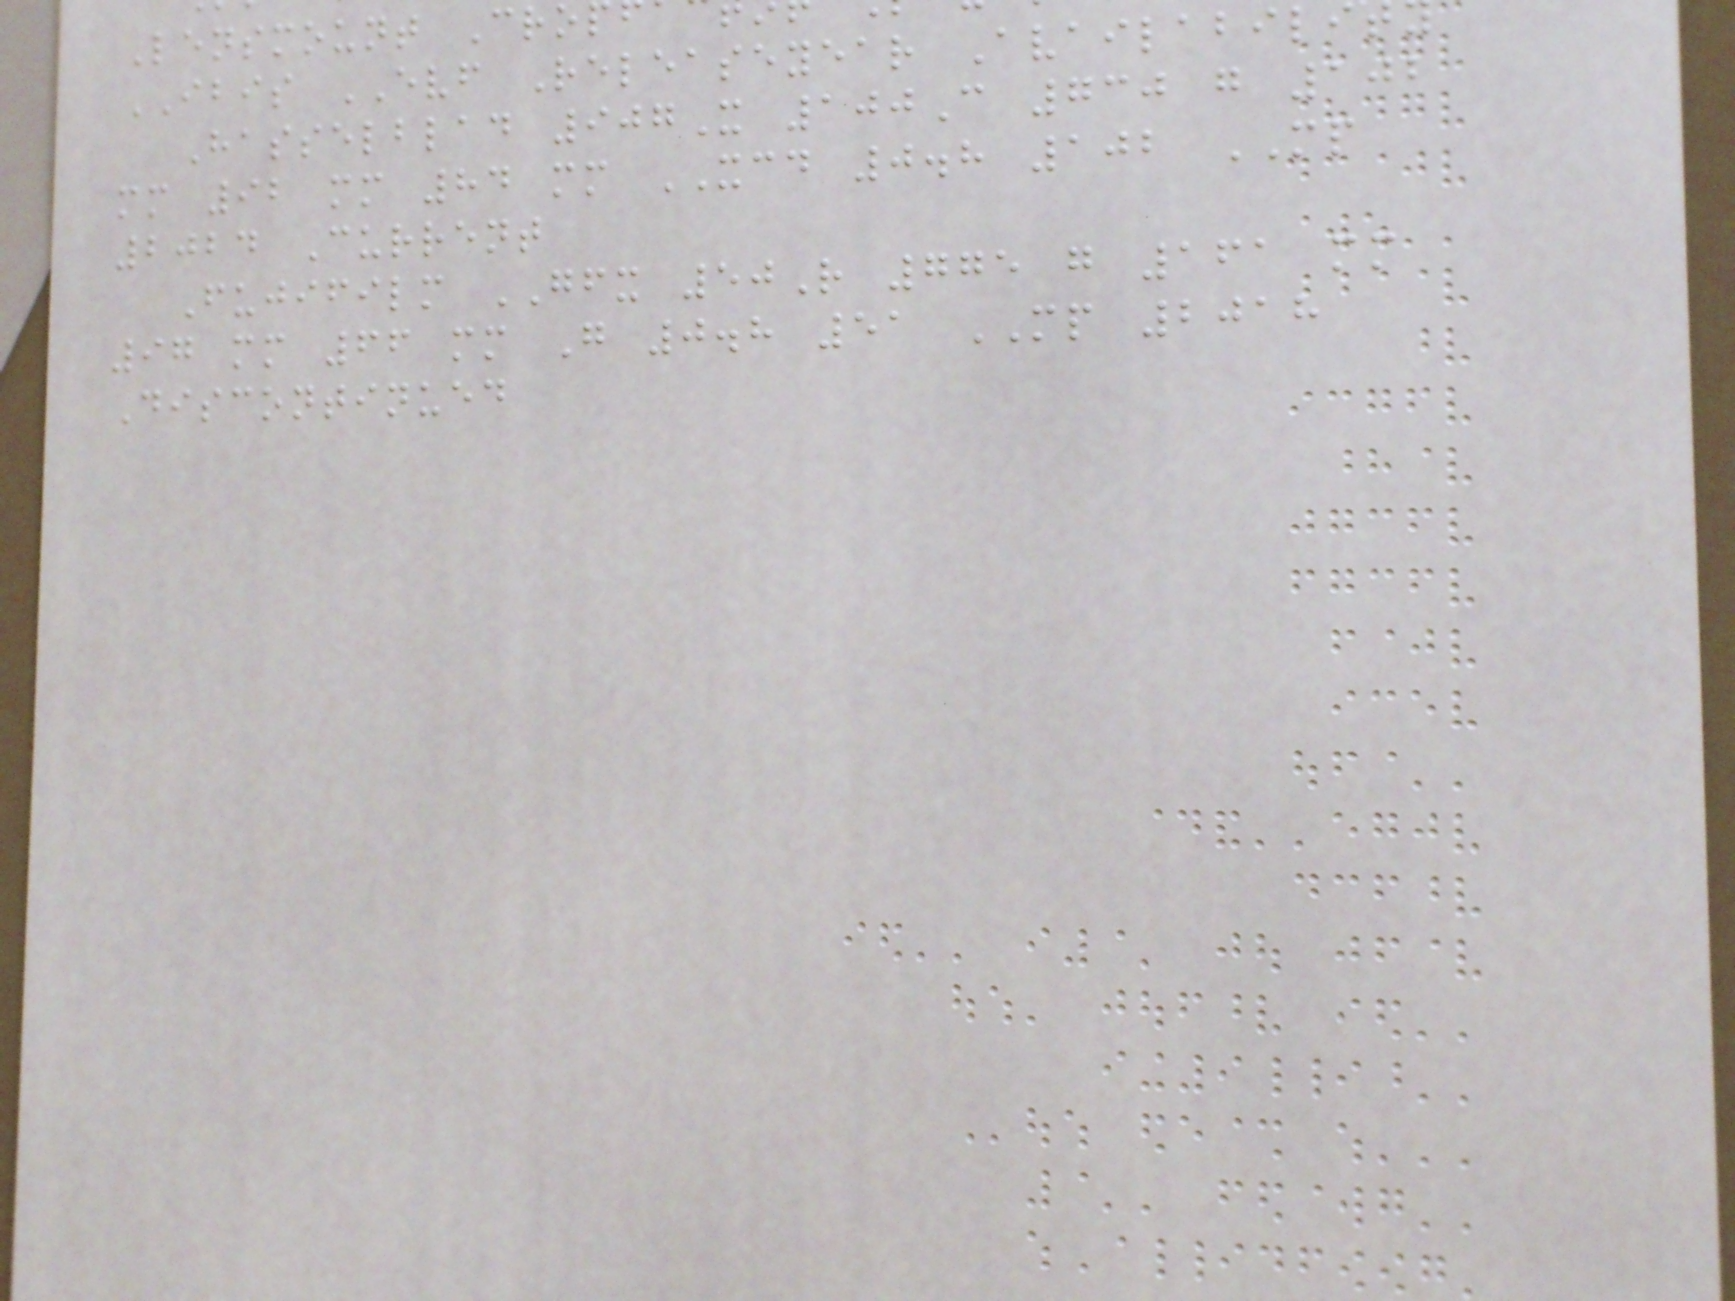Lensmount Cro
IBIS EVF Releaseyear Availabili
Hasselblad 907X 100C 730 g 102
mm 92 mm 84 mm XCD 0.8 102 MP
2024 Current
Fujifilm GFX 50R 775 g 161 mm
97 mm 66 mm G 0.8 51 MP 2018
Discontinued
